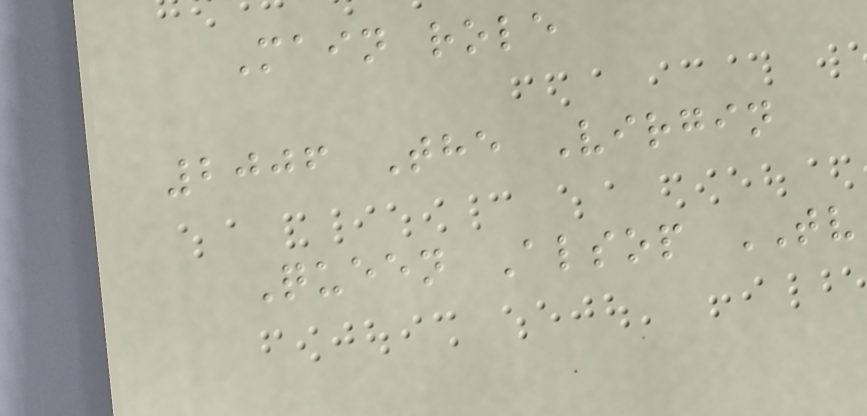Main role
2006 The Virgin
Queen Alsop TV
